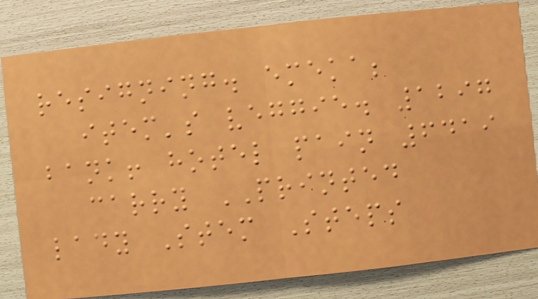resigning. emeka;
item's veggie. 1297
bank! hotel pain 6419
carry PRINTED
lady Stem Steps
